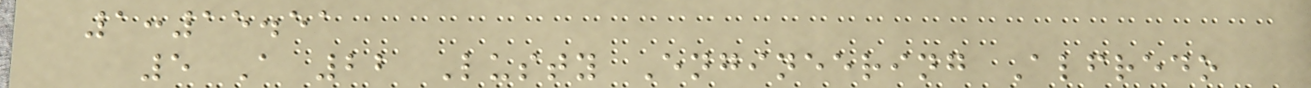1:15.51
5 A 22 Lusty Engineering Alfredo
